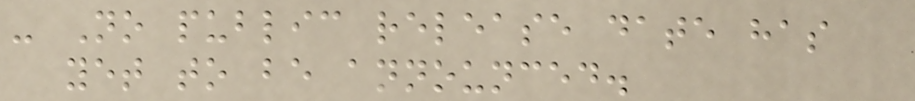- No public release date has
yet to be announced.
